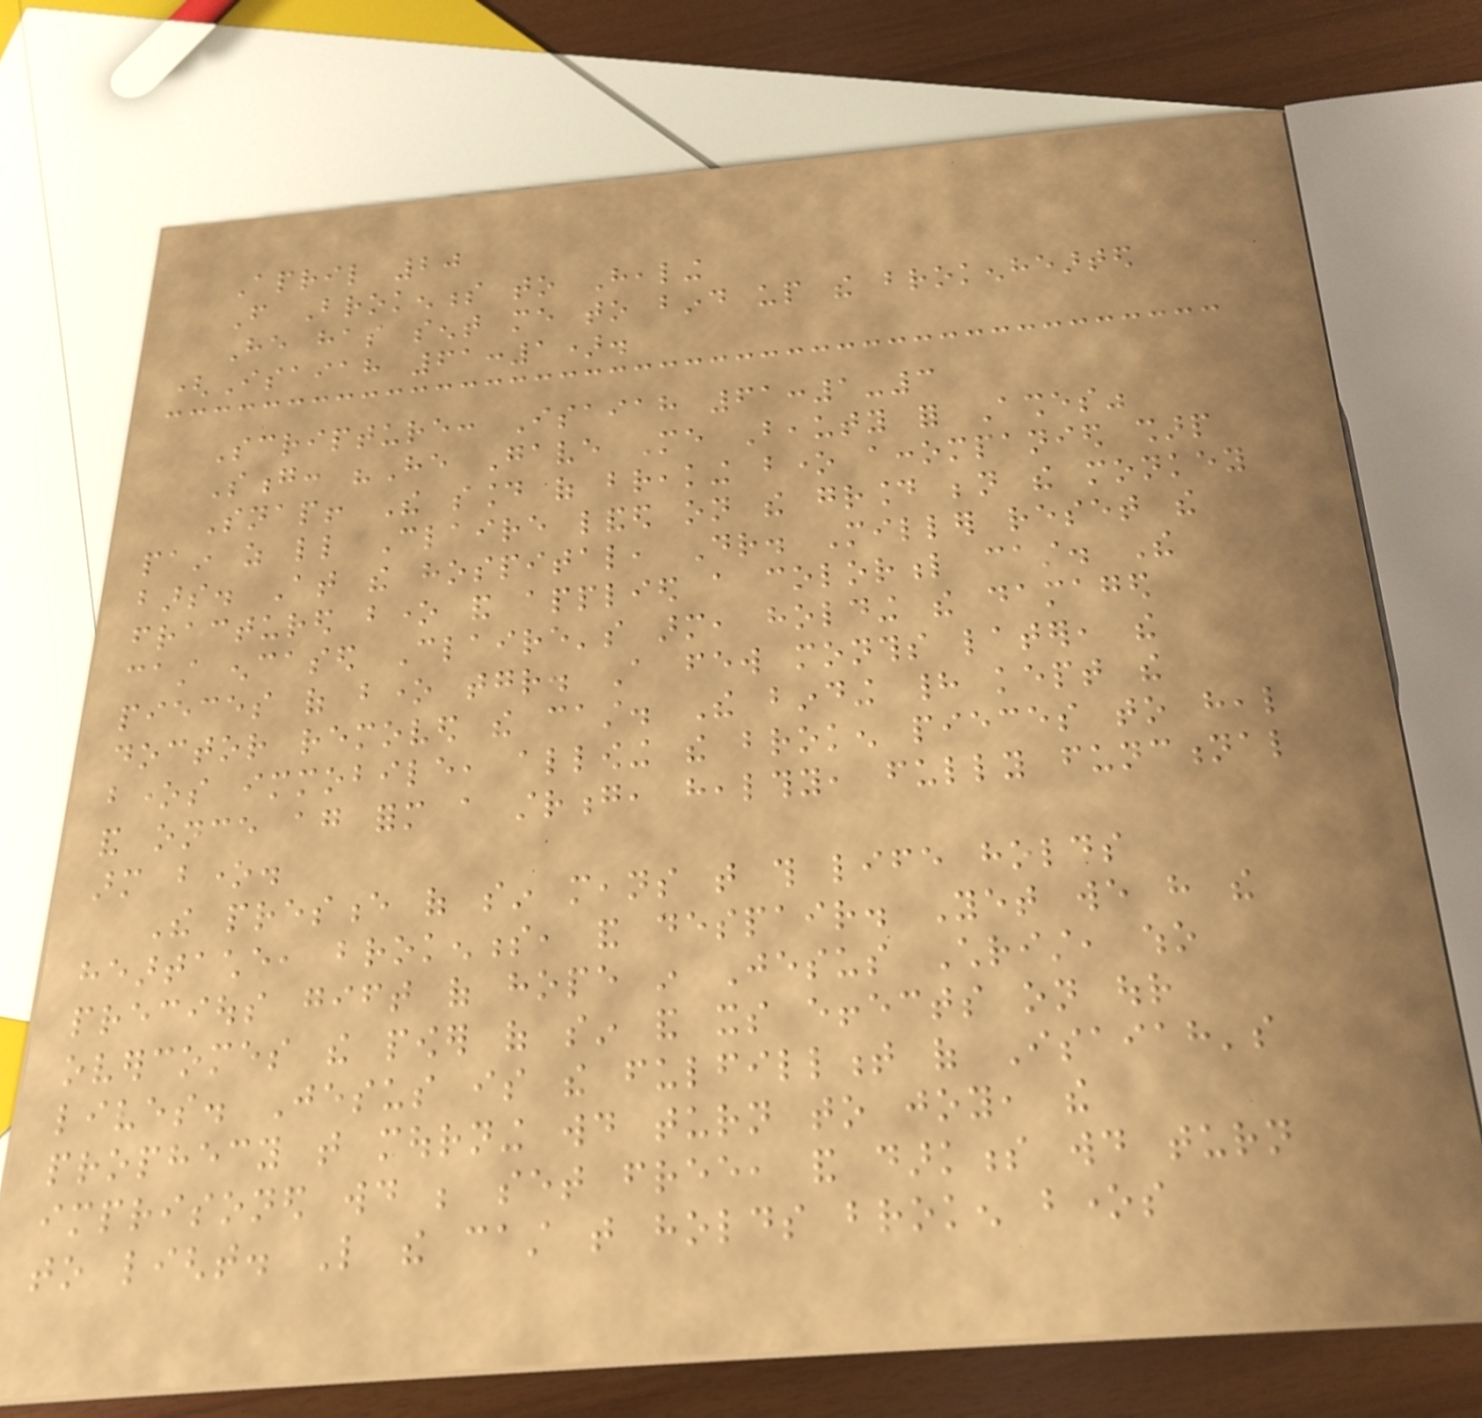April 20
From Brokenness to Healing
He has sent me to bind up the brokenhearted
(Isaiah 61:1).
Scripture: Isaiah 61:1-3
Song: "He Gave Me Beauty for Ashes"
Snap! The sound of breaking bone accompanied sharp
pain as little Claire landed on the ground beneath the monkey
bars. At the hospital, Dr. Miller reset the
fractured bone and applied a colorful cast. The
cast encased Claire's arm, holding the damaged
pieces of bone together. A few months later, the
doctor removed the cast. The binding had kept the
bones immobile, allowing the broken pieces to heal
and once again form a strong, healthy, fully functional
arm bone.
The presence of sin means that this life holds
heartache, brokenness, and despair. Yet we have the
precious gift of hope in Jesus Christ, who
overcomes the power of sin and its effects on our
lives. Jesus is the fulfillment of Isaiah's
prophecy that mourning would turn to joy, the
imprisoned would be set free, and darkness would turn
to light. Like the cast that holds broken bones
